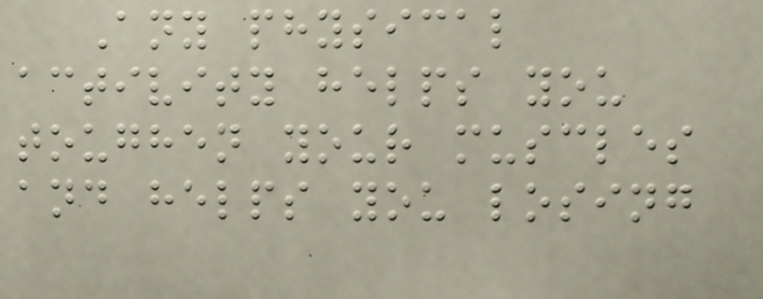Any physical
activity helps you
toughen your muscles
and helps you losing
